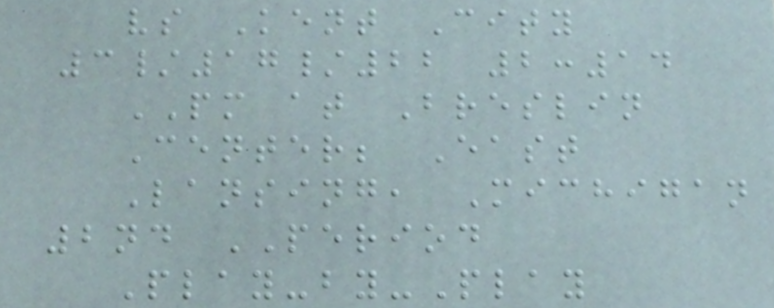vs Kent City
3/17/22 2:14
PM at Breslin
Center; East
Lansing, Michigan
2nd PERIOD
Play-by-Play
